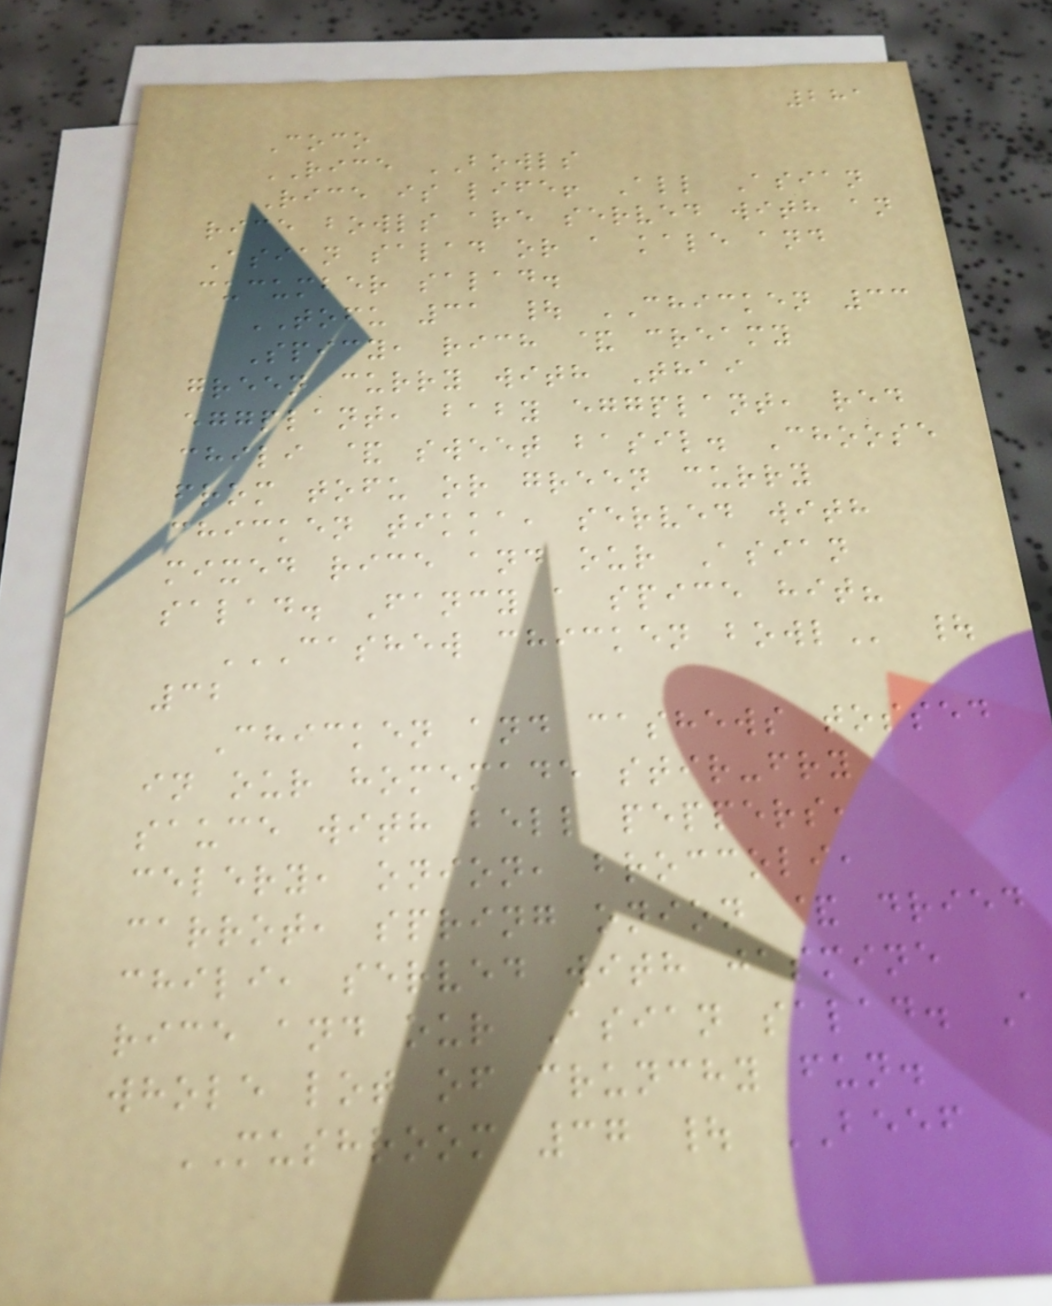281
Coco
RICE BOWLS
Rice is life! All Asian
rice bowls are served with an
Asian salad or a kale and
cucumber salad.
TOFU 31 | CHICKEN 33
Spicy, rich & creamy
green curry with Thai
eggplant, baby eggplant, red
chili & sweet basil. Choose
from tofu or green curry
chicken tikka, served with
mixed rice and our Asian
salad. Fancy a spice hit?
CASHEW CHICKEN BOWL |
32
Chicken and cashews tossed
in our homemade stir-fry
sauce with bell peppers,
celery, onion, broccoli,
carrot, spring onion & dried
chili, served with jasmine
rice and our Asian salad. A
whole lot of crunchy fun.
MUSHROOM 37 | BEEF
